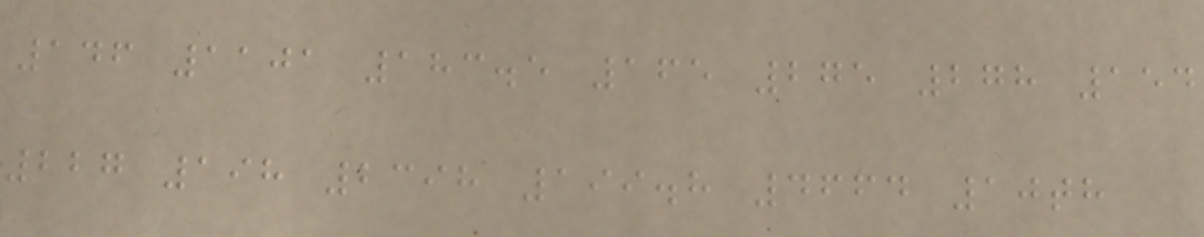146 1101 183.5 165 275 278 154
227 198 2398 199.8 4664 10th
